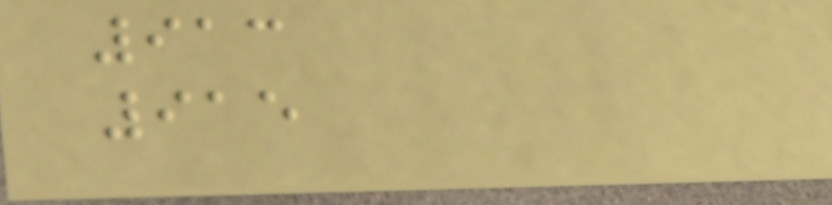913
915
